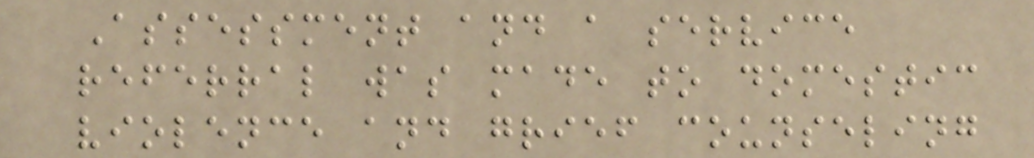Assessment and a service
referral was made to domestic
violence and grief counseling
